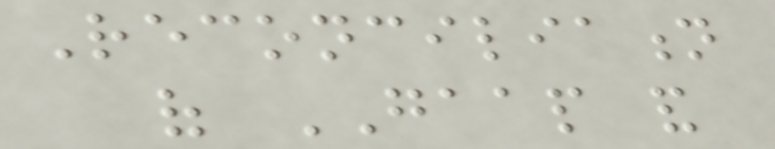Reconciliation
of GAAP and
